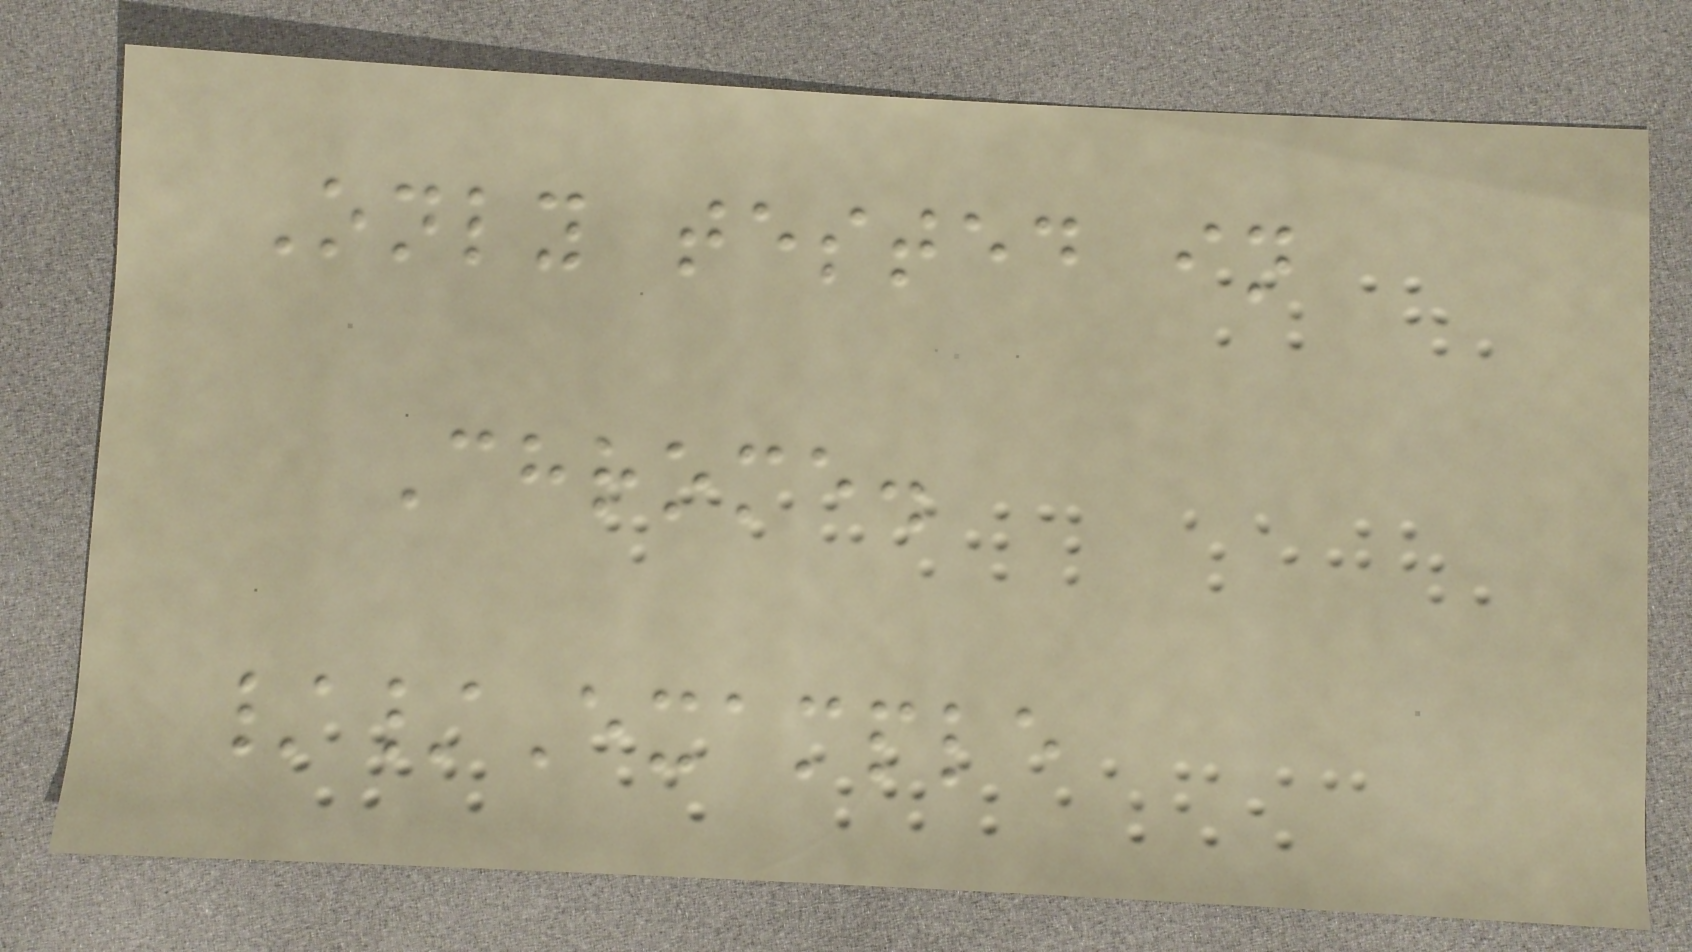Only tested in
Chrome.
//Example
